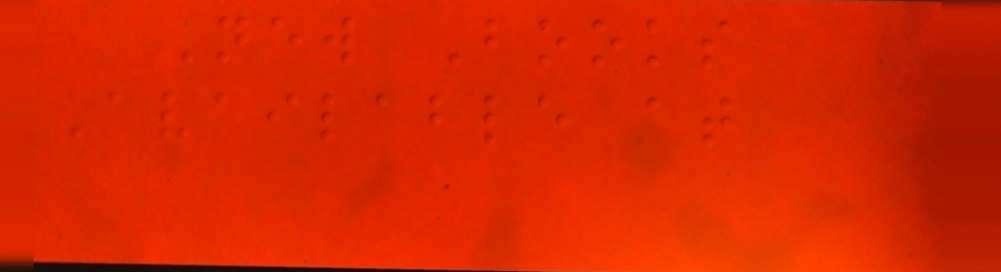New Books
Available at
